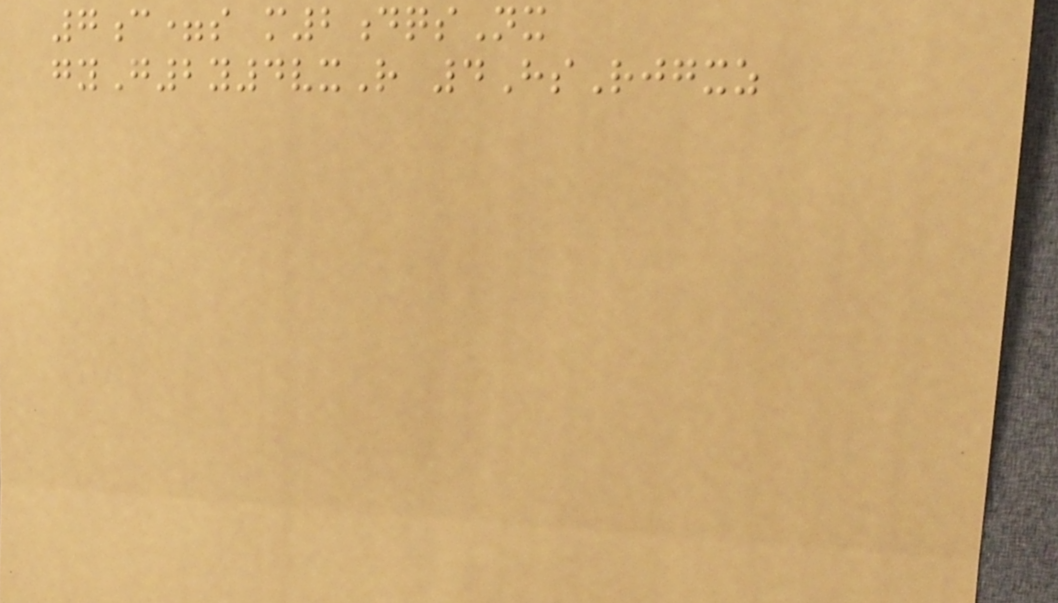7c=s m2dqsNx
gyG2y4vxR 4HsRjgxz
